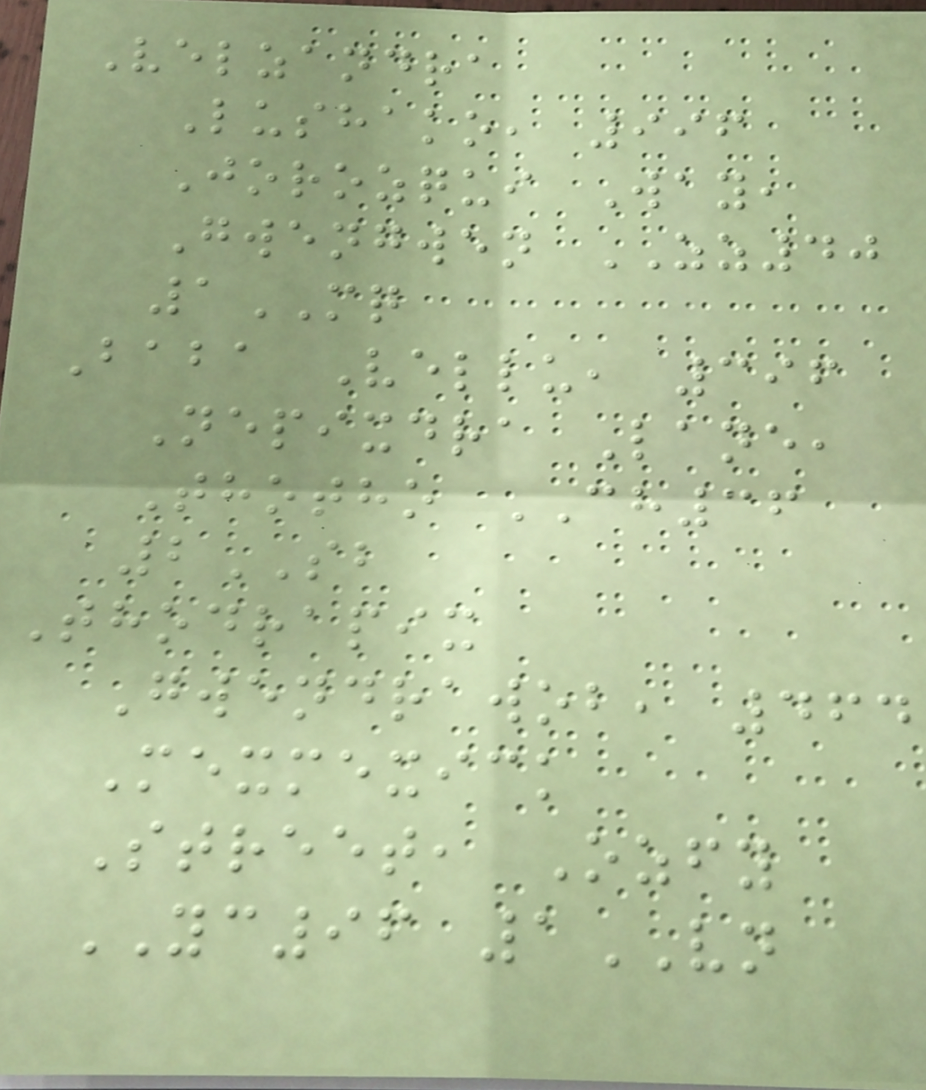Velzandra
Lushako, 996
Jorozqui Way,
Gwengwen ZZ40
1MQ
Baba Vellu, 396
Nepixdra Lane,
Thotho CH36
2SB
Thodrapix
Gwendrawob, 464
Mexmexick
Street, Ozfy
YC96 1VN
